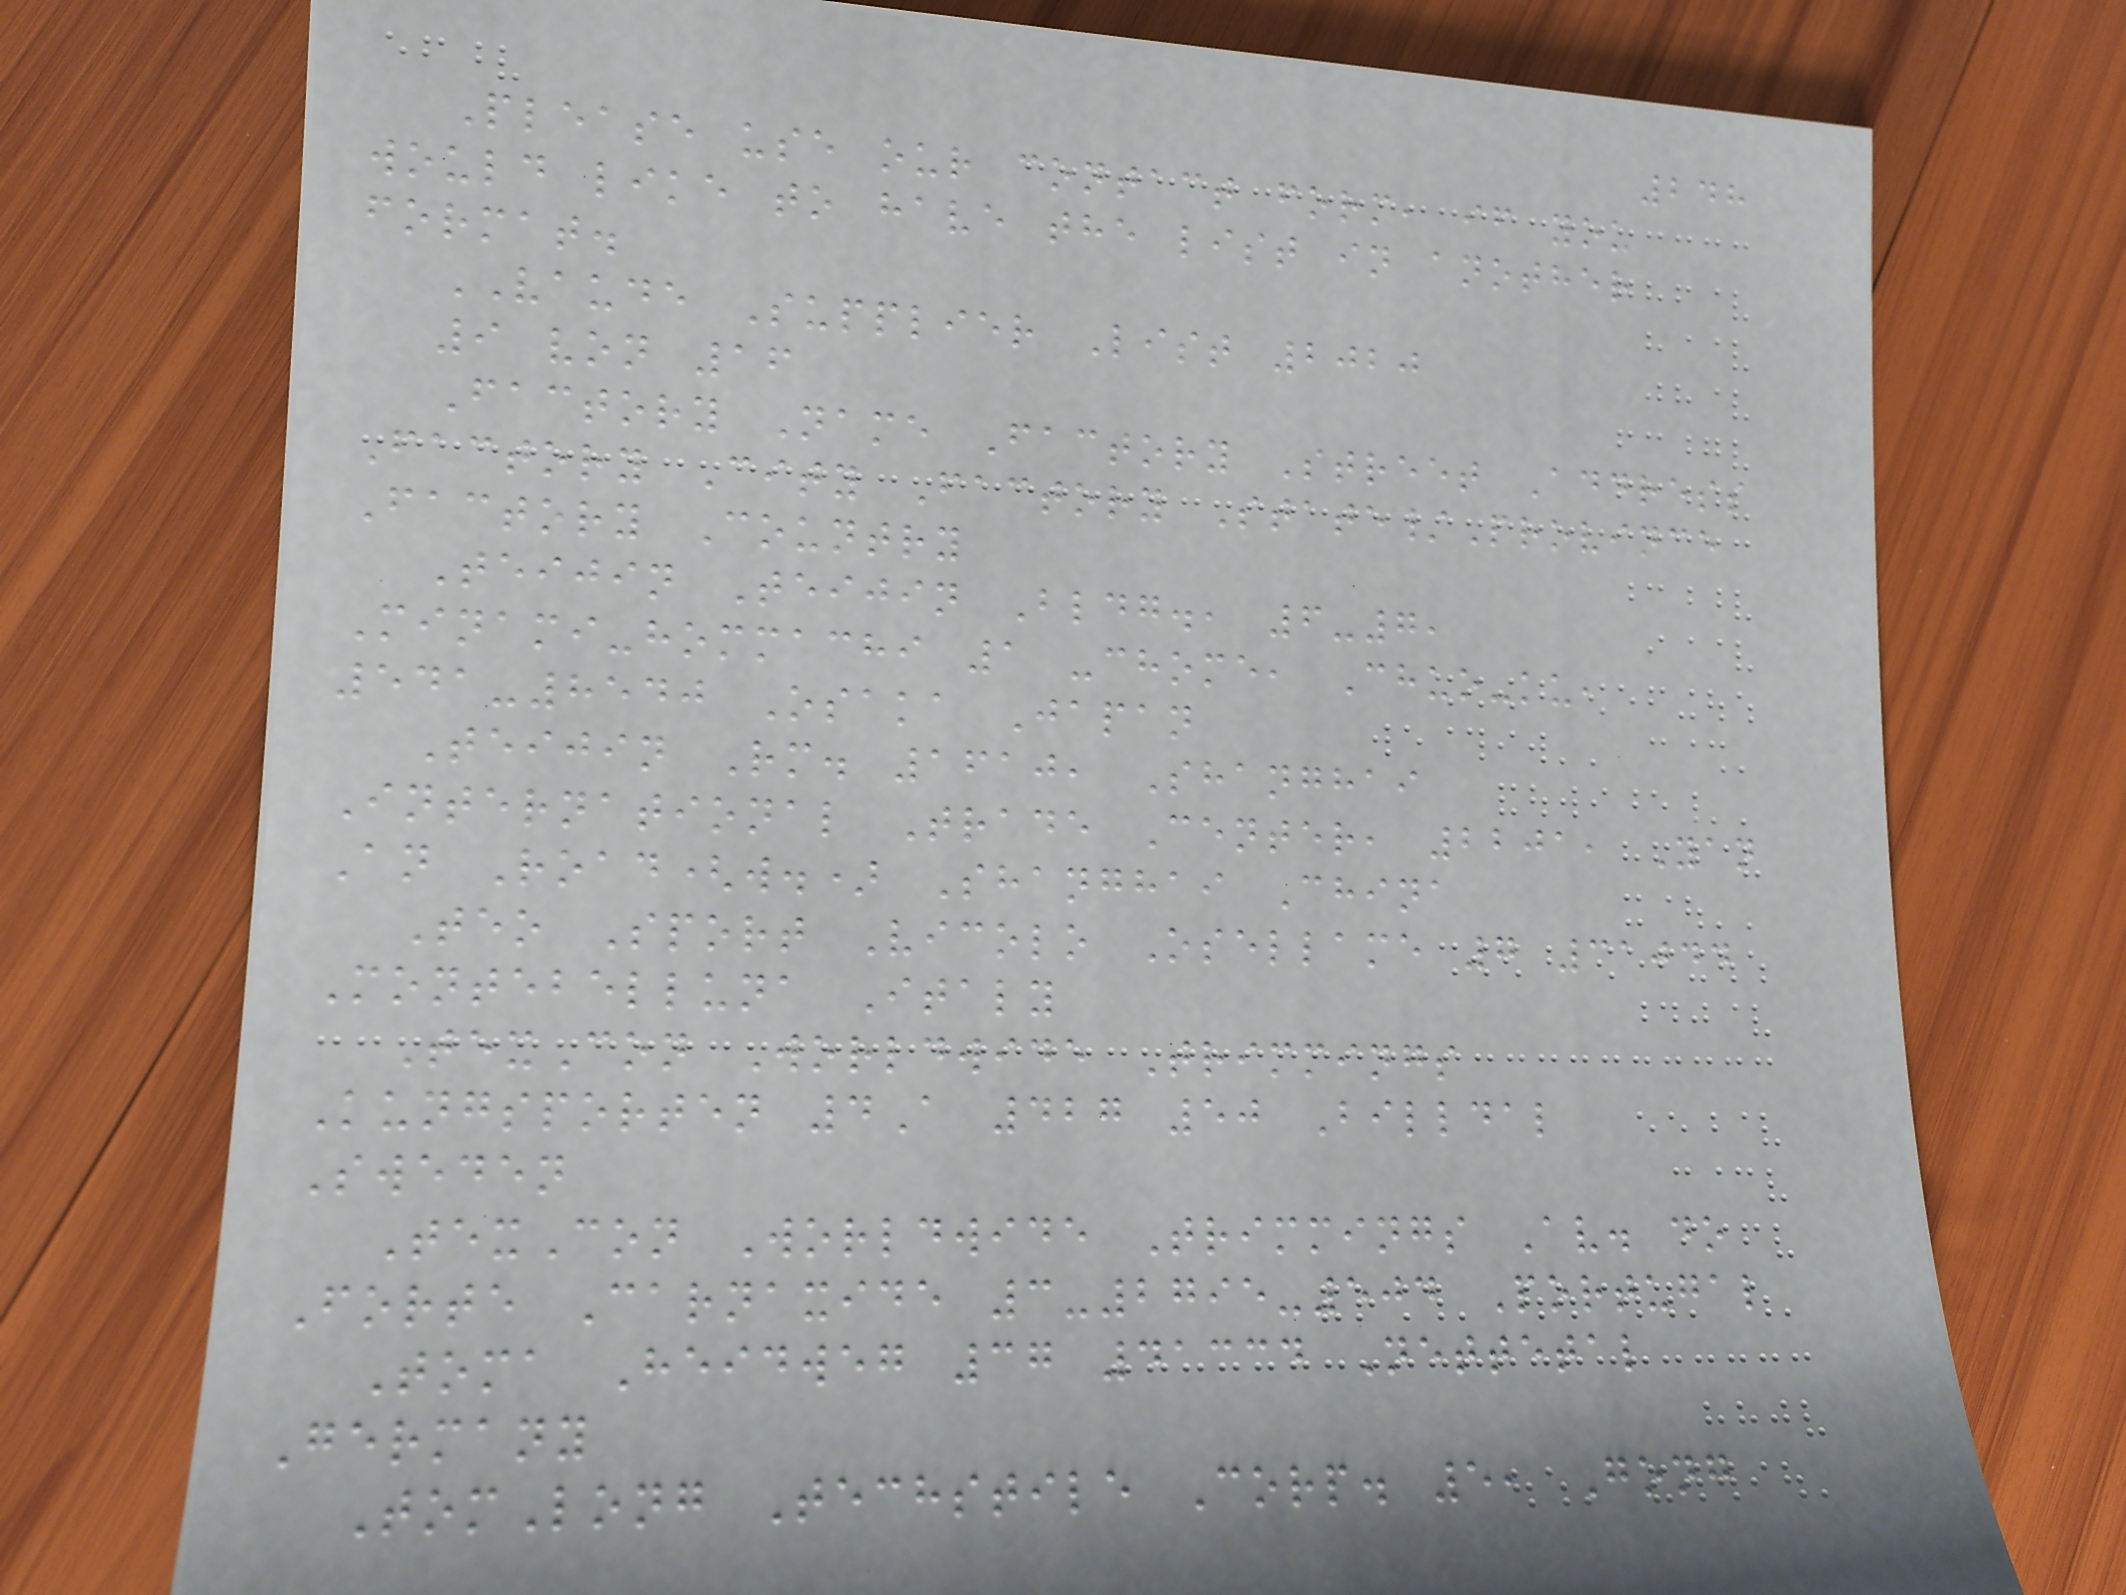248
Please use our contact form, if you
would like to have the list in another
format.
VAUDE Supplier List 2020
9 von 16
Factory Name Factory Street Address
Factory City Factory State/Province
Factory Country
Teijin Teijin Bldg., 6-7,
Minami-hommachi 1 -chome, Chuo-ku,
541-8540 Osaka Japan
Teijin Rm. 1610, Shanghai
International Trade Center, 2201, Yan
An Road(w.) Shanghai China
Teo Sport Vicolo Osellame 7 31044
Montebelluna Italy
TexCon Worldwide Trimmings
Kungsporten 4A 427 50 Billdal
Sweden
TexCon Worldwide Trimmings Av. do
Forte Carnaxide 3-2795-504 Portugal
Toma Heidweg 37 41334 Nettetal
Germany
TomLong Techstile Corp. 5, Gong
